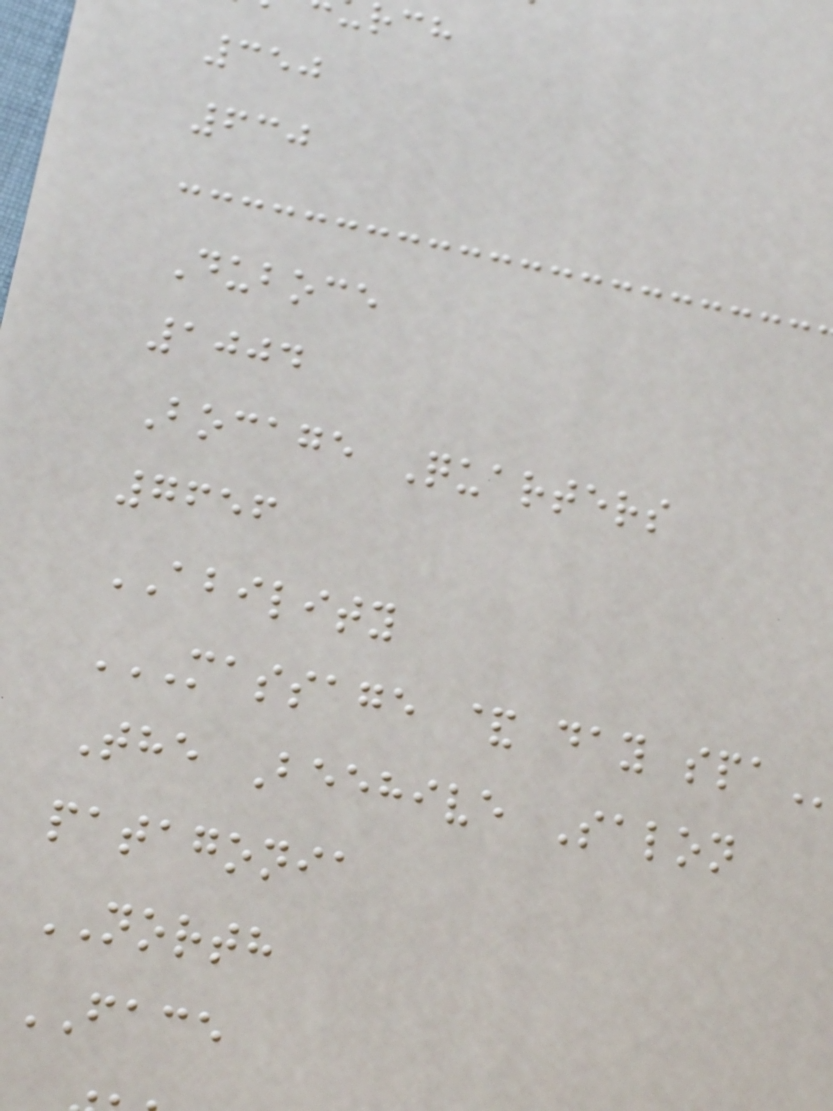350
630
Duboce
1004
Bocage Quarters
7656
ABILITY
The Beehive Salon
patagonia
NORTH
FACE
